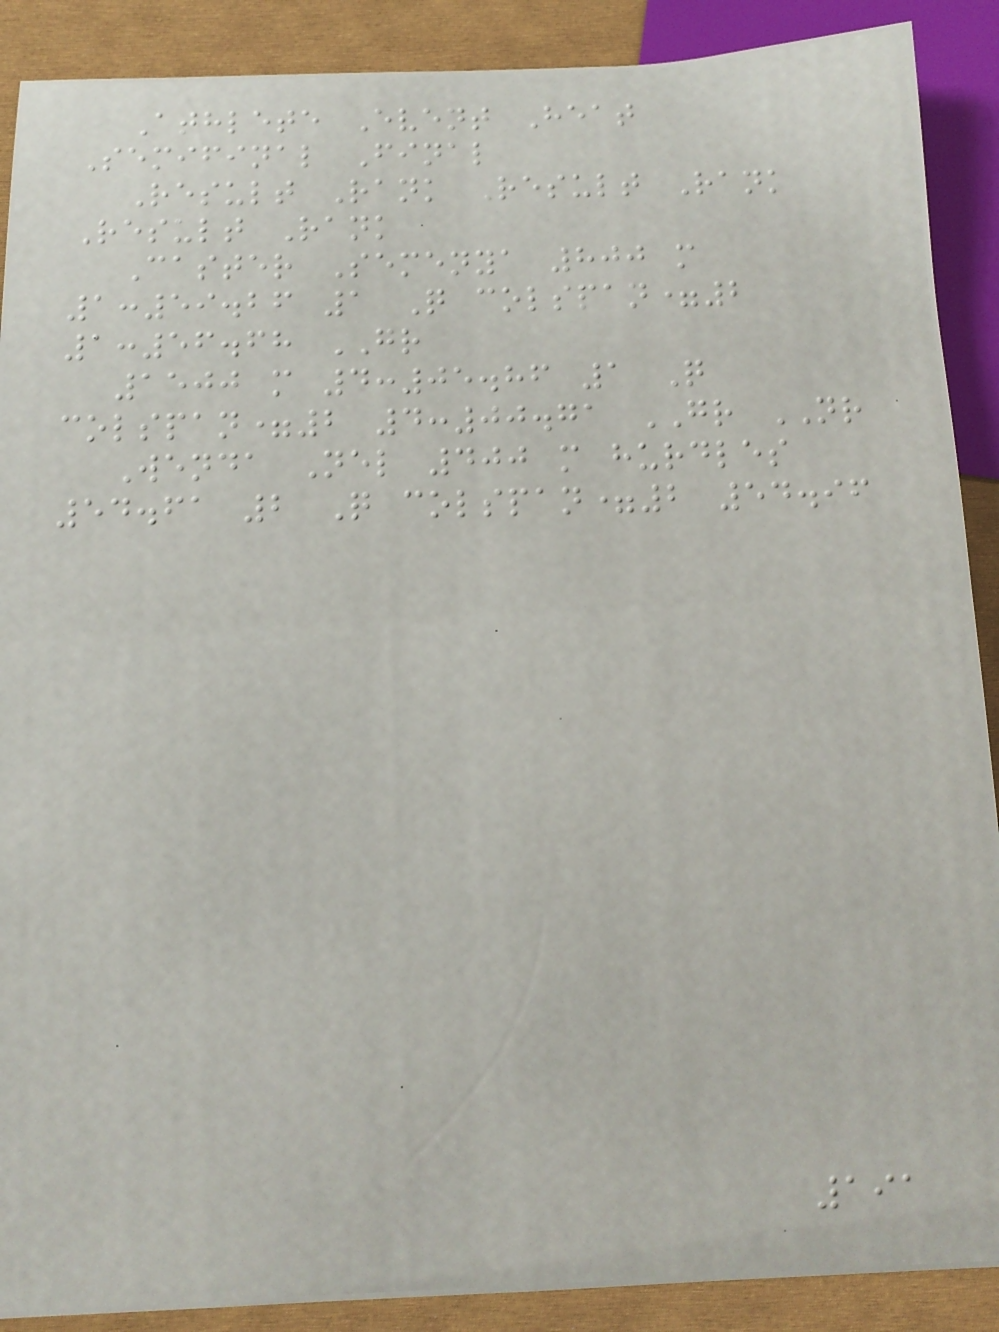Athlete Event Heat
Semifinal Final
Result Rank Result Rank
Result Rank
Caster Semenya 800 m
1:59.26 1 Q colspan=2
1:56.68 GR
1500 m 4:05.86 1 Q
colspan=2 4:00.71 GR NR
Wenda Nel 400 m hurdles
54.61 2 Q colspan=2 54.96
191
